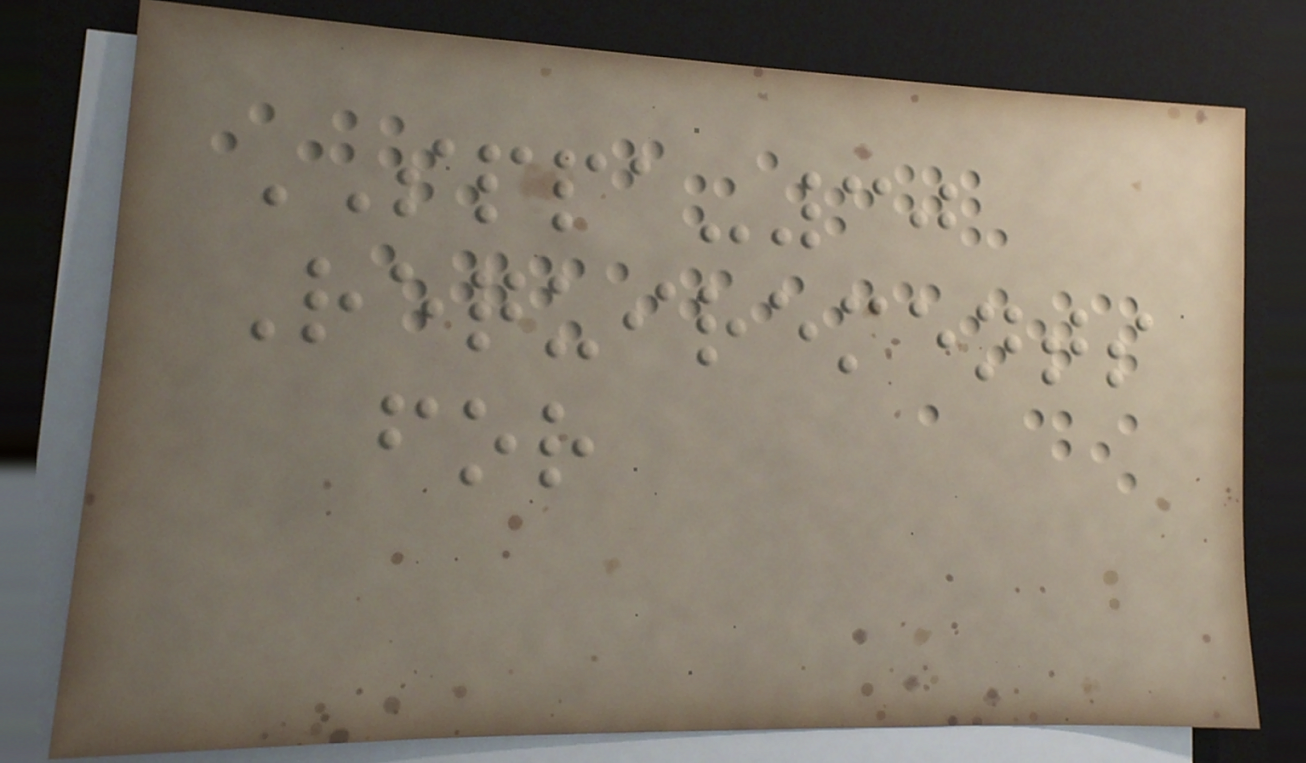SPPA-30
Requirements
for
